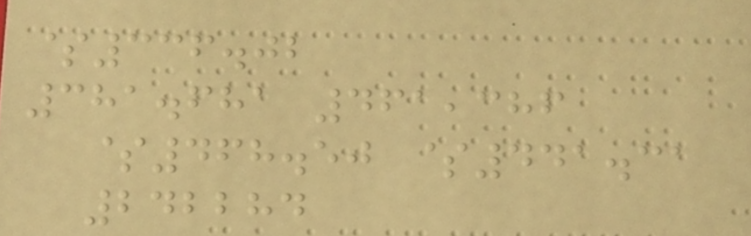$336.02
381.681 461,386
$468.50 $441.31
242284
